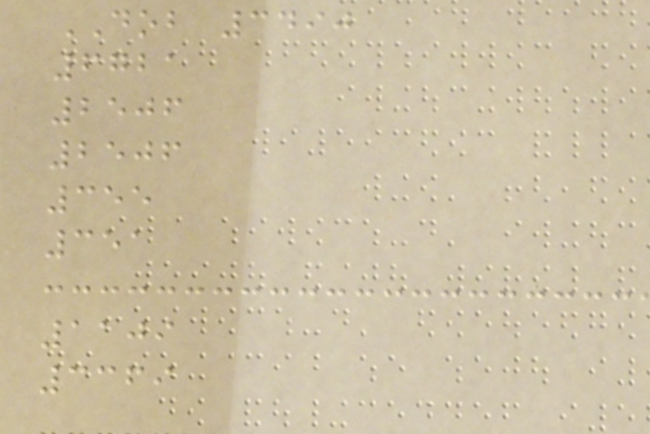DOB 3490
6721
2506
2506
355
351
1109
3369
